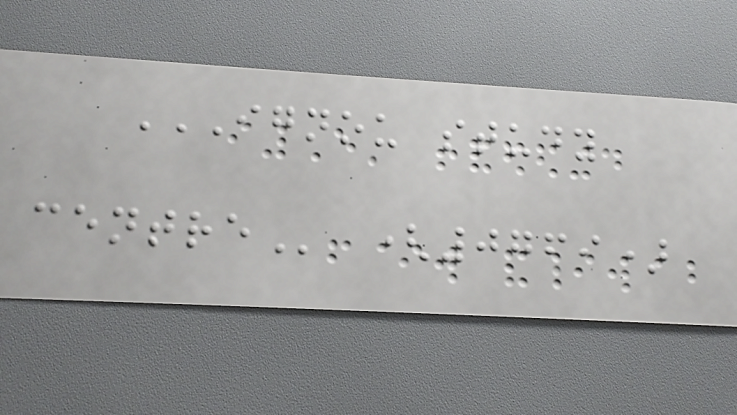IGNOU STUDY
CENTRE (0769)
